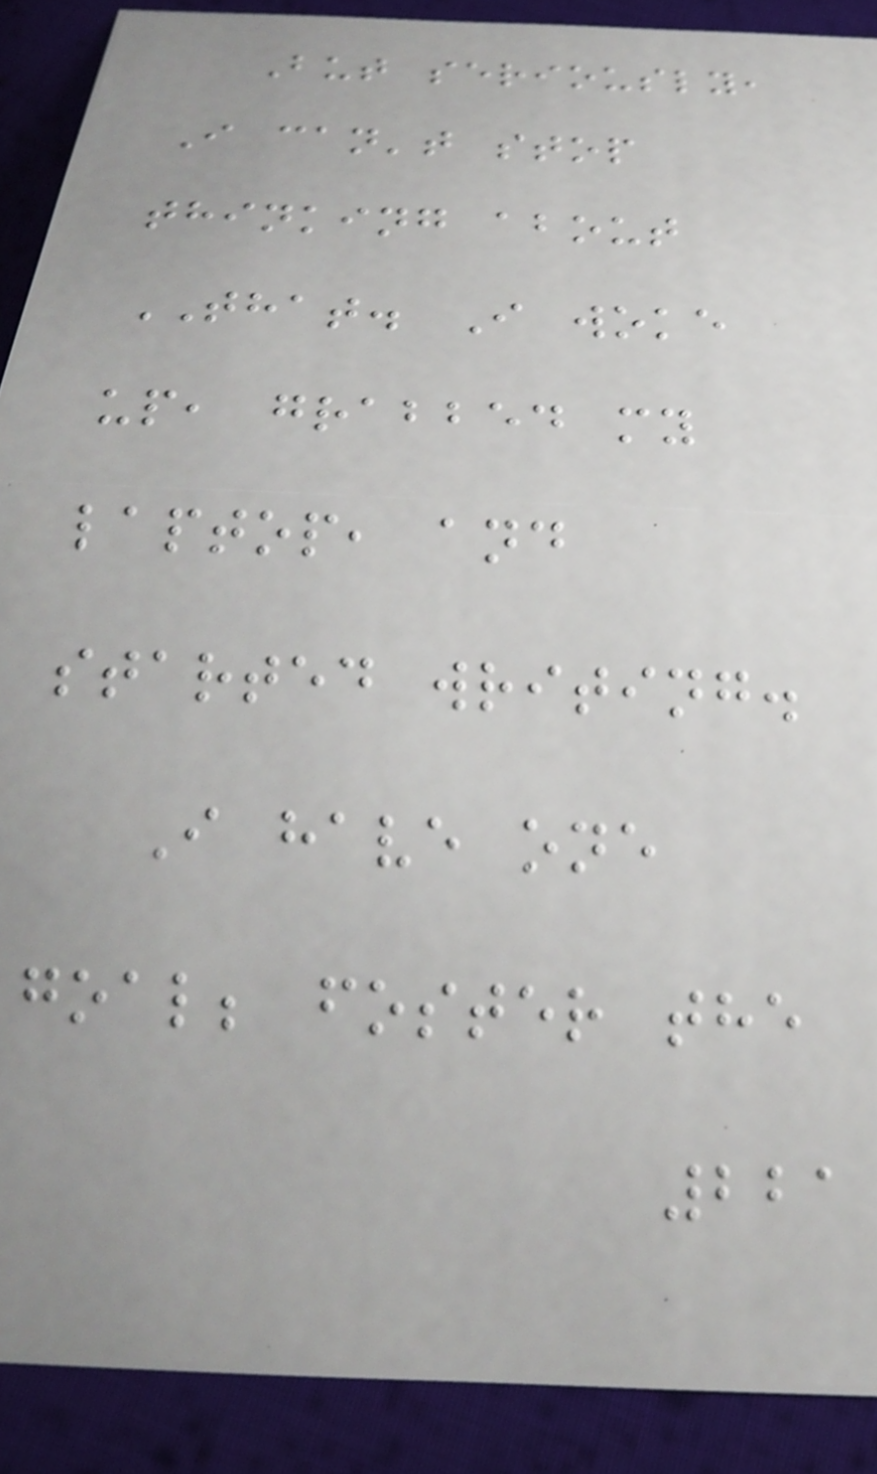But seriously,
I can't stop
thinking about
THAT. I woke
up, grabbed my
laptop, and
started writing.
I have one
goal; foster the
221
